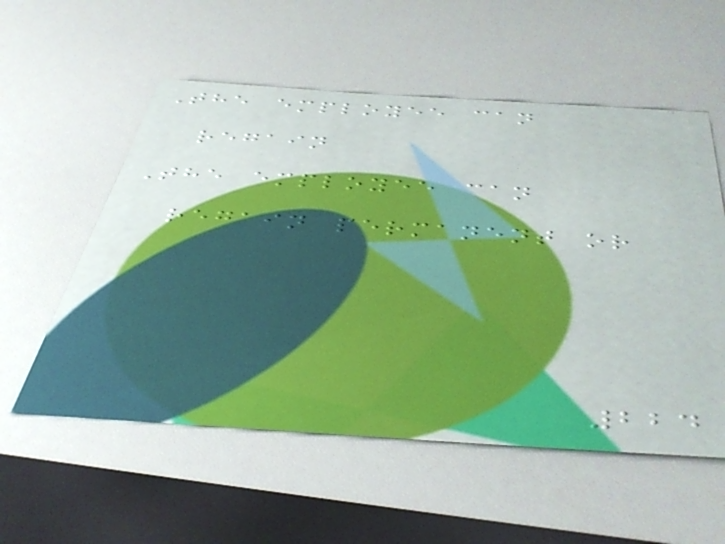The employee can
regain
The employee can
regain permanent or
224
